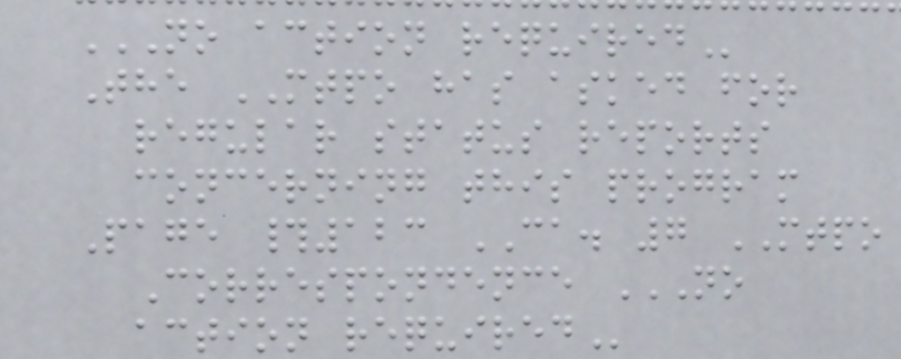NO ACTION REQUIRED
The MTPO has asked for
regular status reports
concerning this program
Page #123 CA. 7 MTPO
Correspondence NO
ACTION REQUIRED
